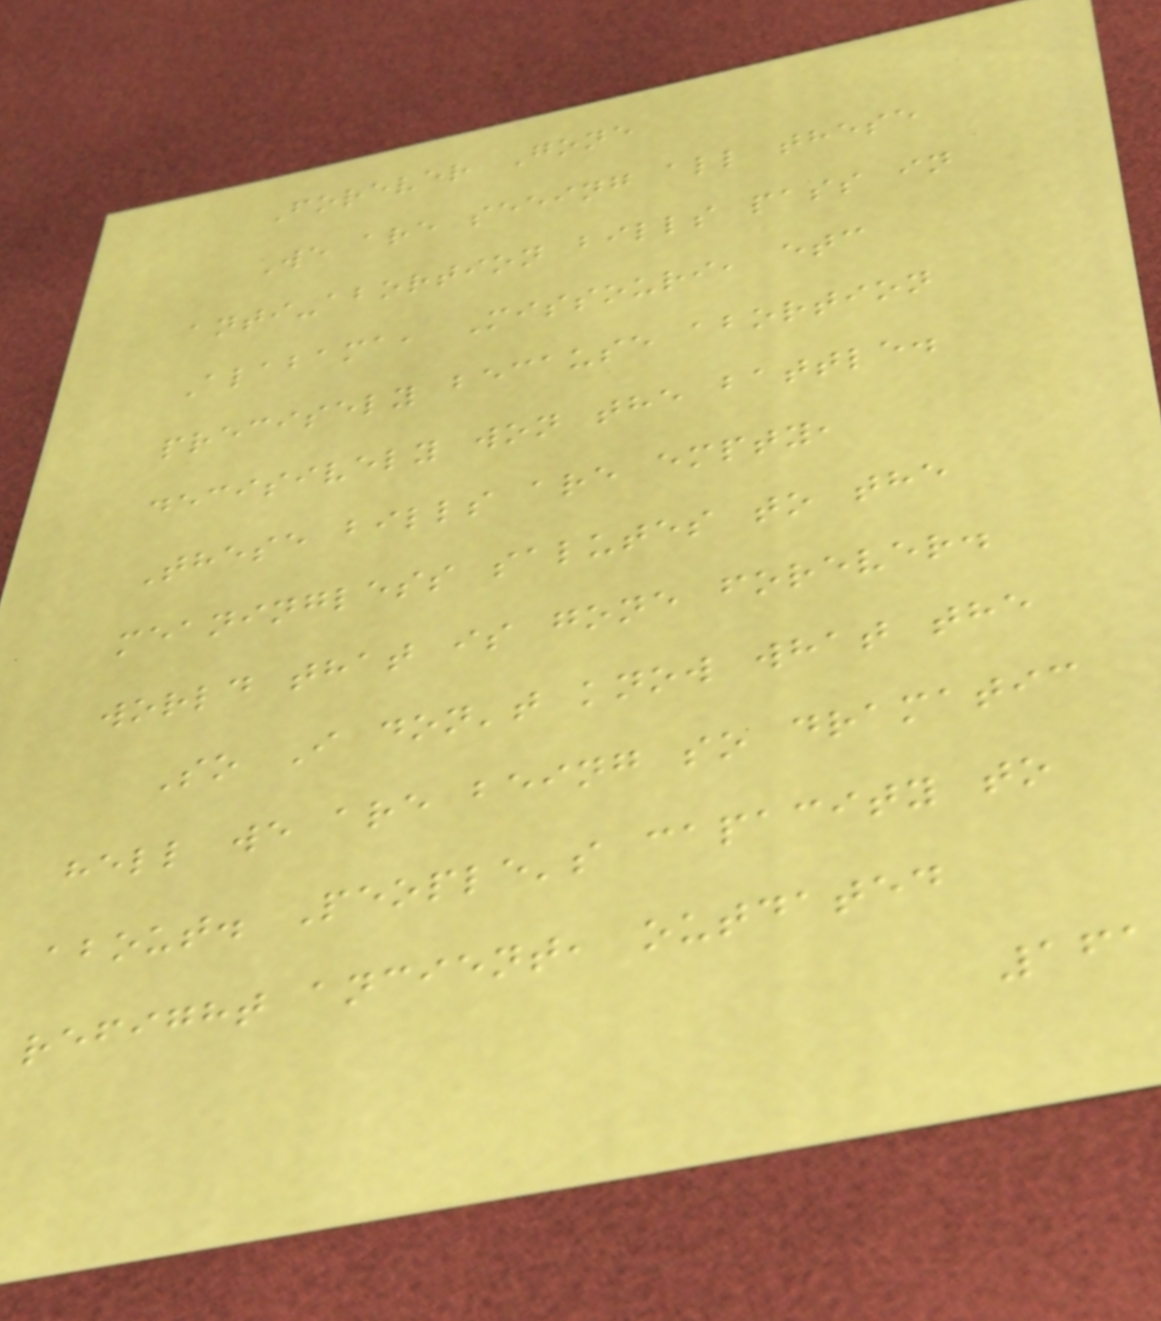Forever Gone
We are seeing all these
anti-abortion bills pass in
Alabama, Missouri, etc
precisely because abortion
decisively won the battle.
These bills are empty,
meaningless salutes to the
world that is gone forever.
So I don't know what the
hell we are being so dramatic
about. People's capacity to
refight ancient, outdated
161
